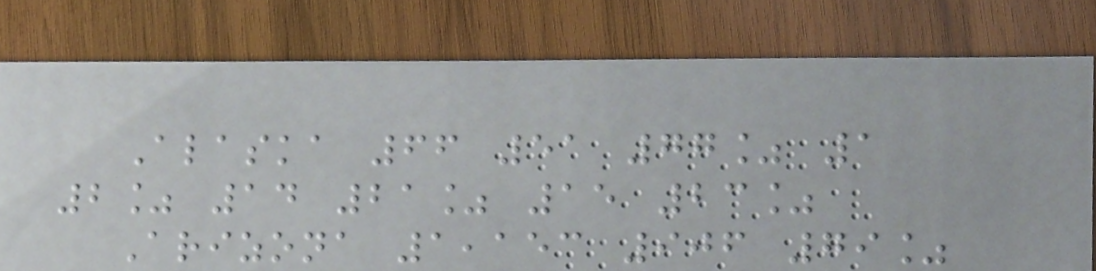Alaska 66 51 77% 1
2% 14 21% 15 23%
Arizona 1,153 906 79%
